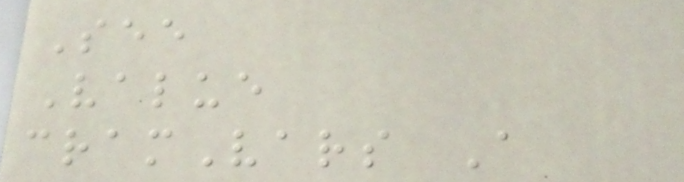See
Value
cramVars A
